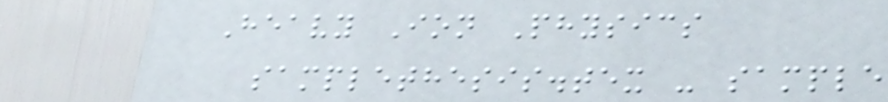Heavy Ion Physics
samplethesis.tex - sample
